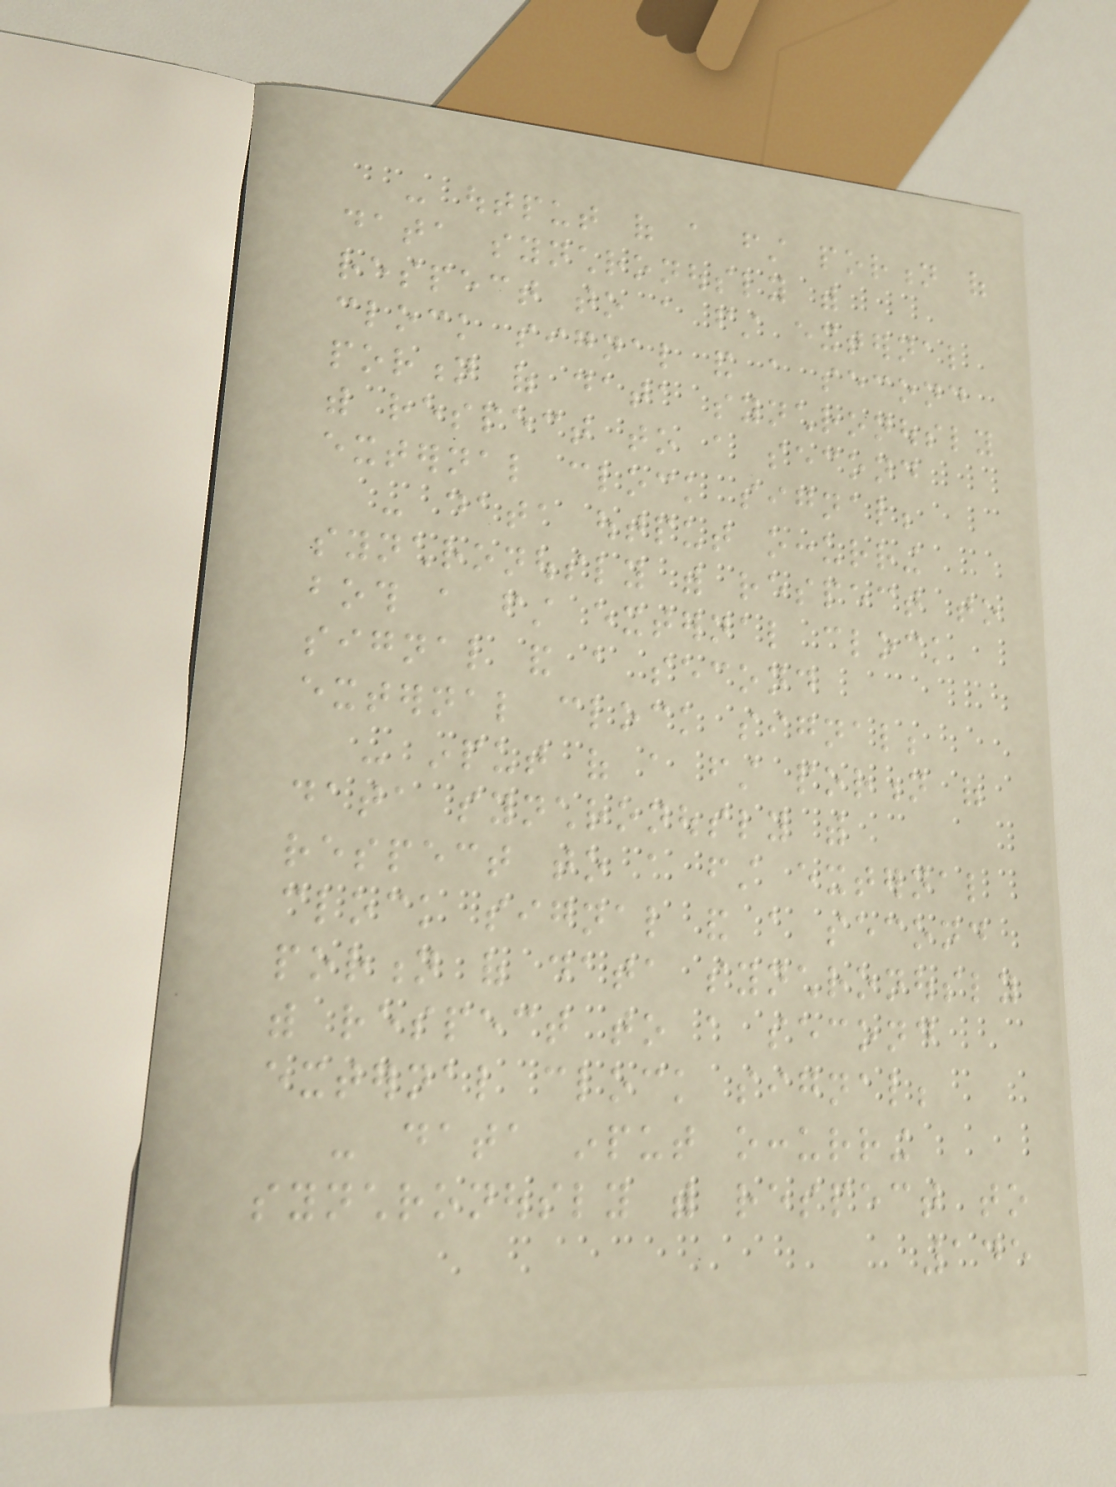- output of a first portion of
data synchronously with
respect to a first external
clock signal and a second
portion of data synchronously
with respect to a second
external clock signal;
- data output occurring
synchronously with respect to
both a first external clock
signal and a second
external clock signal;
- input of a first portion of
data synchronously with
respect to a first external
clock signal and a second
portion of data synchronously
with respect to a second
external clock signal;
- data input occurring
synchronously with respect to
145
